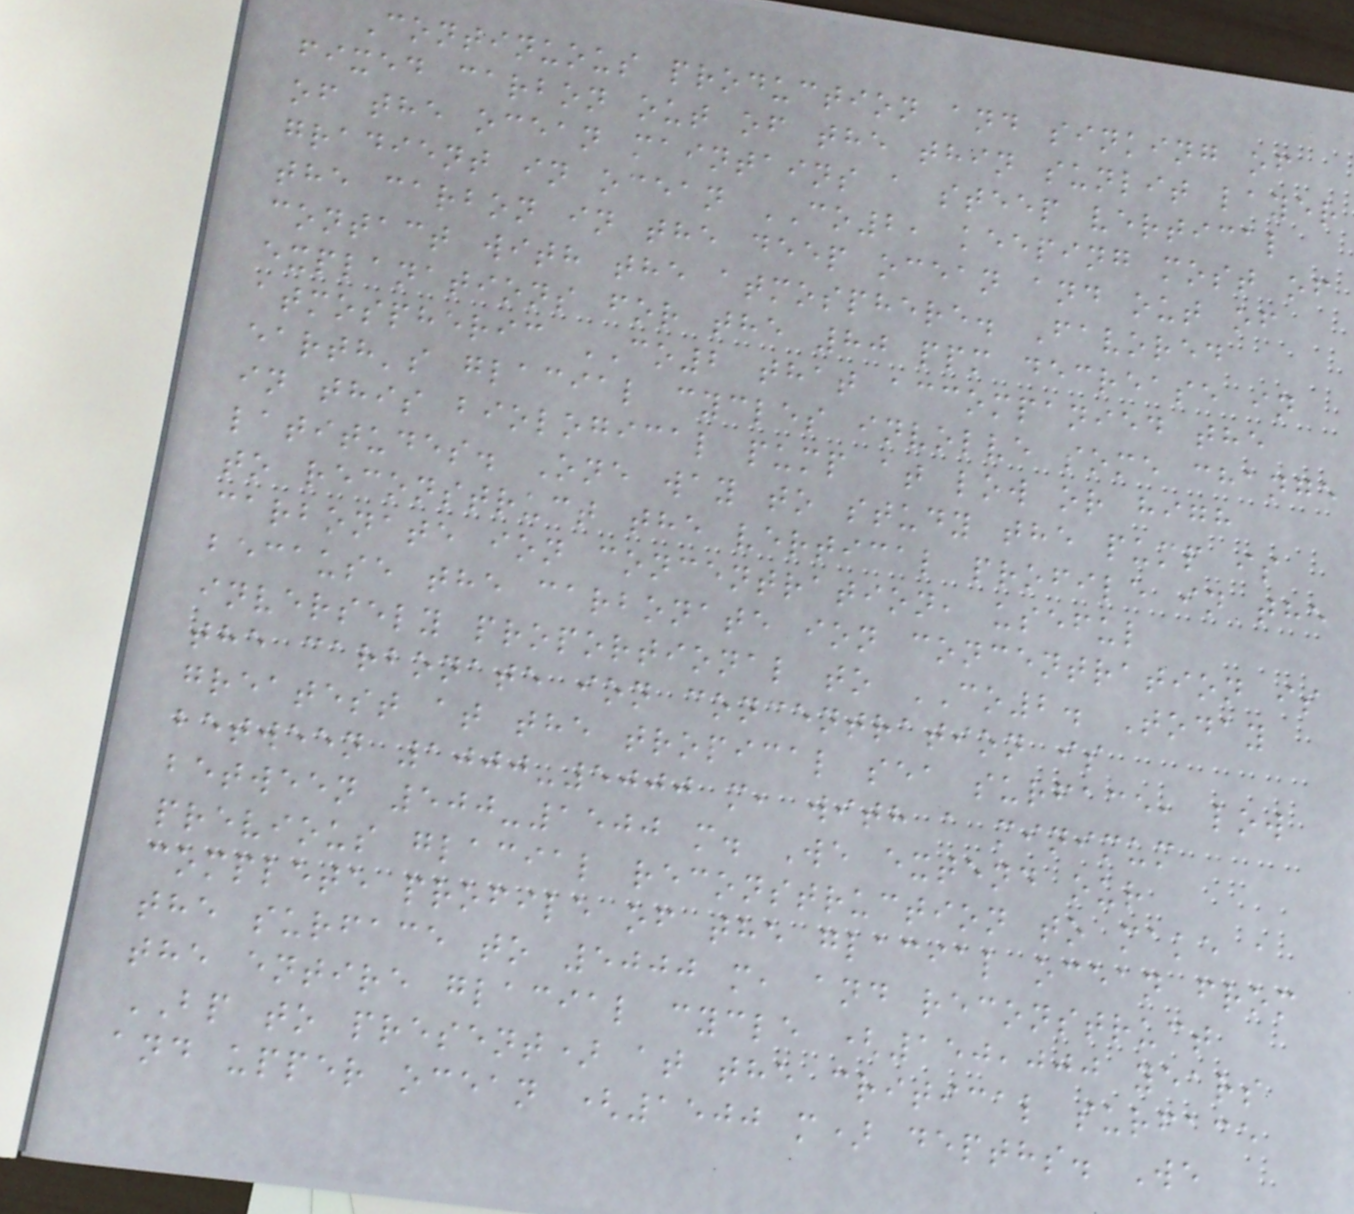Continuous production and sinking of
fixed carbon out of the thin sunlit layer
of the ocean maintains a steep vertical
gradient in ocean CO2, keeping most of
the carbon in the deep ocean and out of
contact with the atmosphere. Favored
explanations for the 80 ppm decrease in
atmospheric CO2 that accompanied the
earth's glacial cycles involve some change
in this biological pump at low or high
latitudes. One way to study the pump is
to reconstruct the vertical profile in the
carbonate ion concentration, useful
because the carbonate ion concentration is
inversely proportional to CO2. Today
the carbonate ion concentration is
greatest at the tropical sea surface, low
between 1000-5000 m, with a minimum
between 500-1500 m. We extend our
previous glacial reconstruction to make a
complete profile of the glacial ocean from
the surface to 5000 m, and reconstruct
the entire glacial cycle (150,000 years
BP to present) at the critical surface
and upper ocean (1500 m) depths. We
